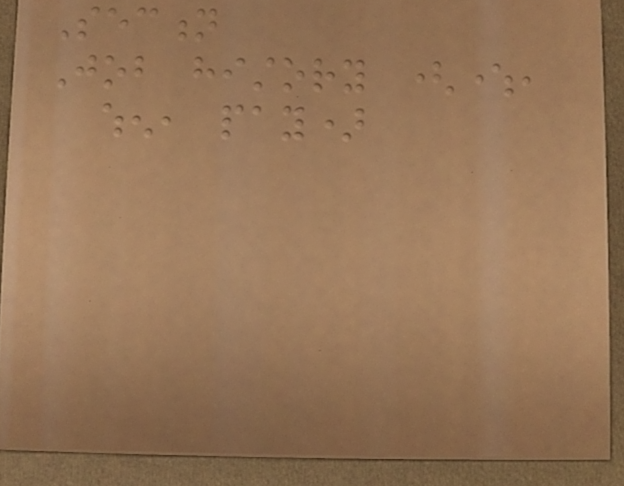Section
Job history (where,
when, pay)
